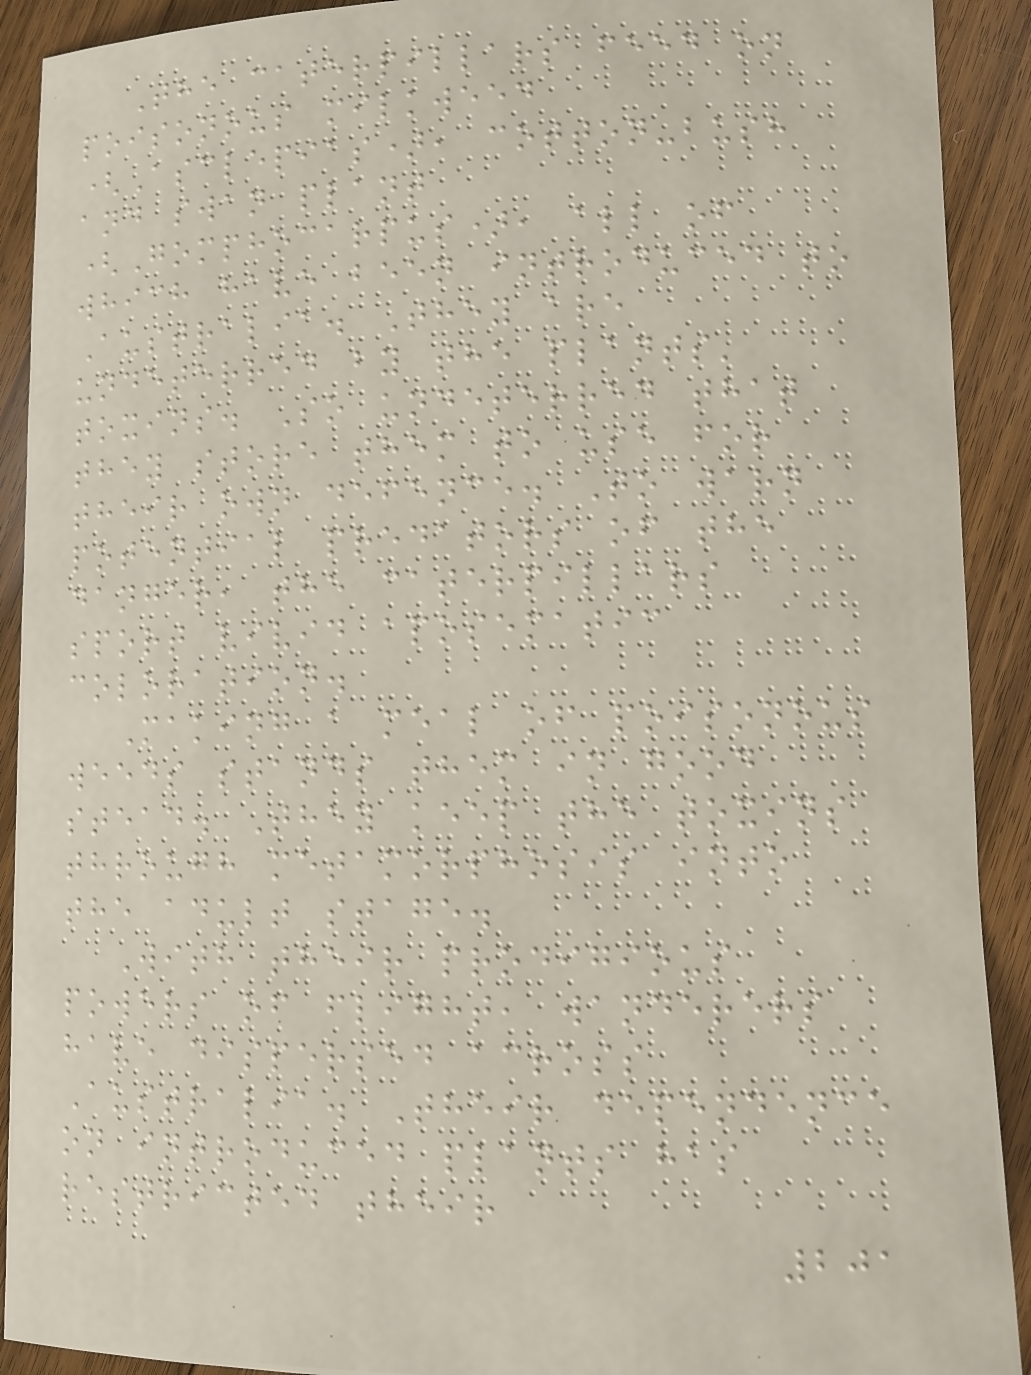The caterpillars feed on
poisonous milkweed
(Asclepias), cotton-bush
and swan plant
(Gomphocarpus), all of
which have been introduced to
Australia. They are
undeterred by the plants'
toxins. So undeterred that
they store them to use for
their own defence. To warn
potential predators of the
danger, the caterpillars
sport vivid aposematic
coloration.
Making a meal of poisonous
weeds stands them in good
stead. They keep the toxins
through metamorphosis into
the adult stage.
With their prodigious
powers of flight, wanderers
have dispersed across
Australia. Their dependence
on introduced plants has
restricted their
201
